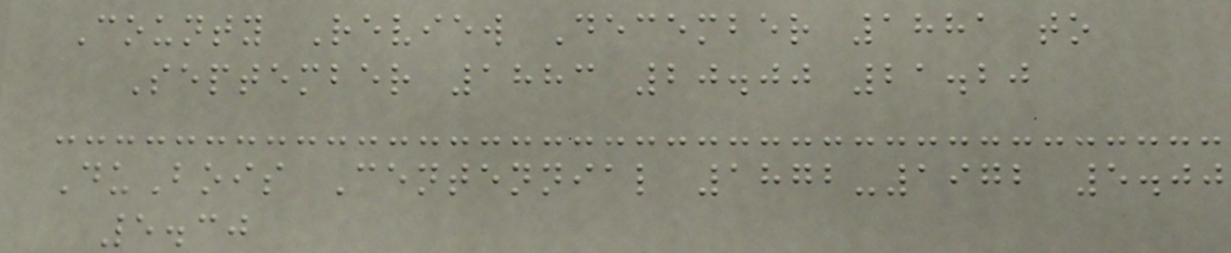County Review December 1881 to
September 1883 20.00 21.20
DuBois Centennial 1872-1972 5.00
5.30
